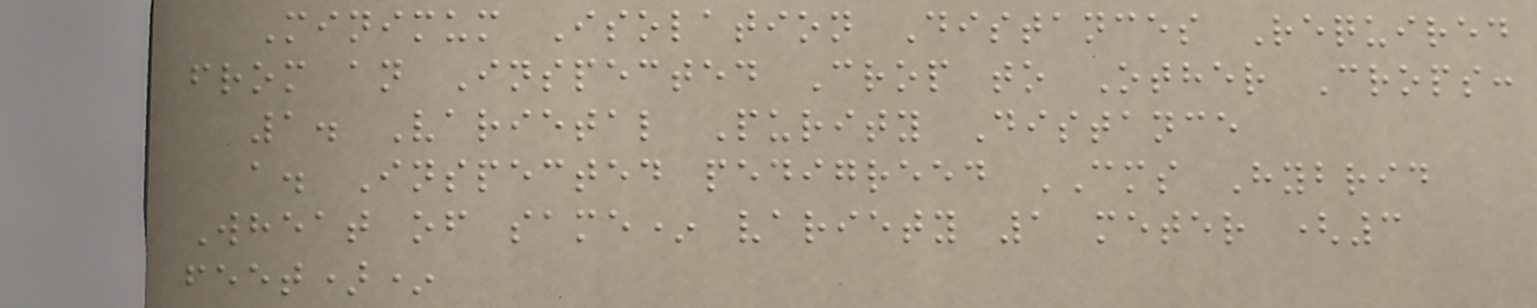Minimum Isolation Distances Required
from an Inspected Crop to Other Crops:
1. Varietal Purity Distance
a. Inspected pedigreed CMS Hybrid
Wheat of same* variety 1 meter (3
feet)*
